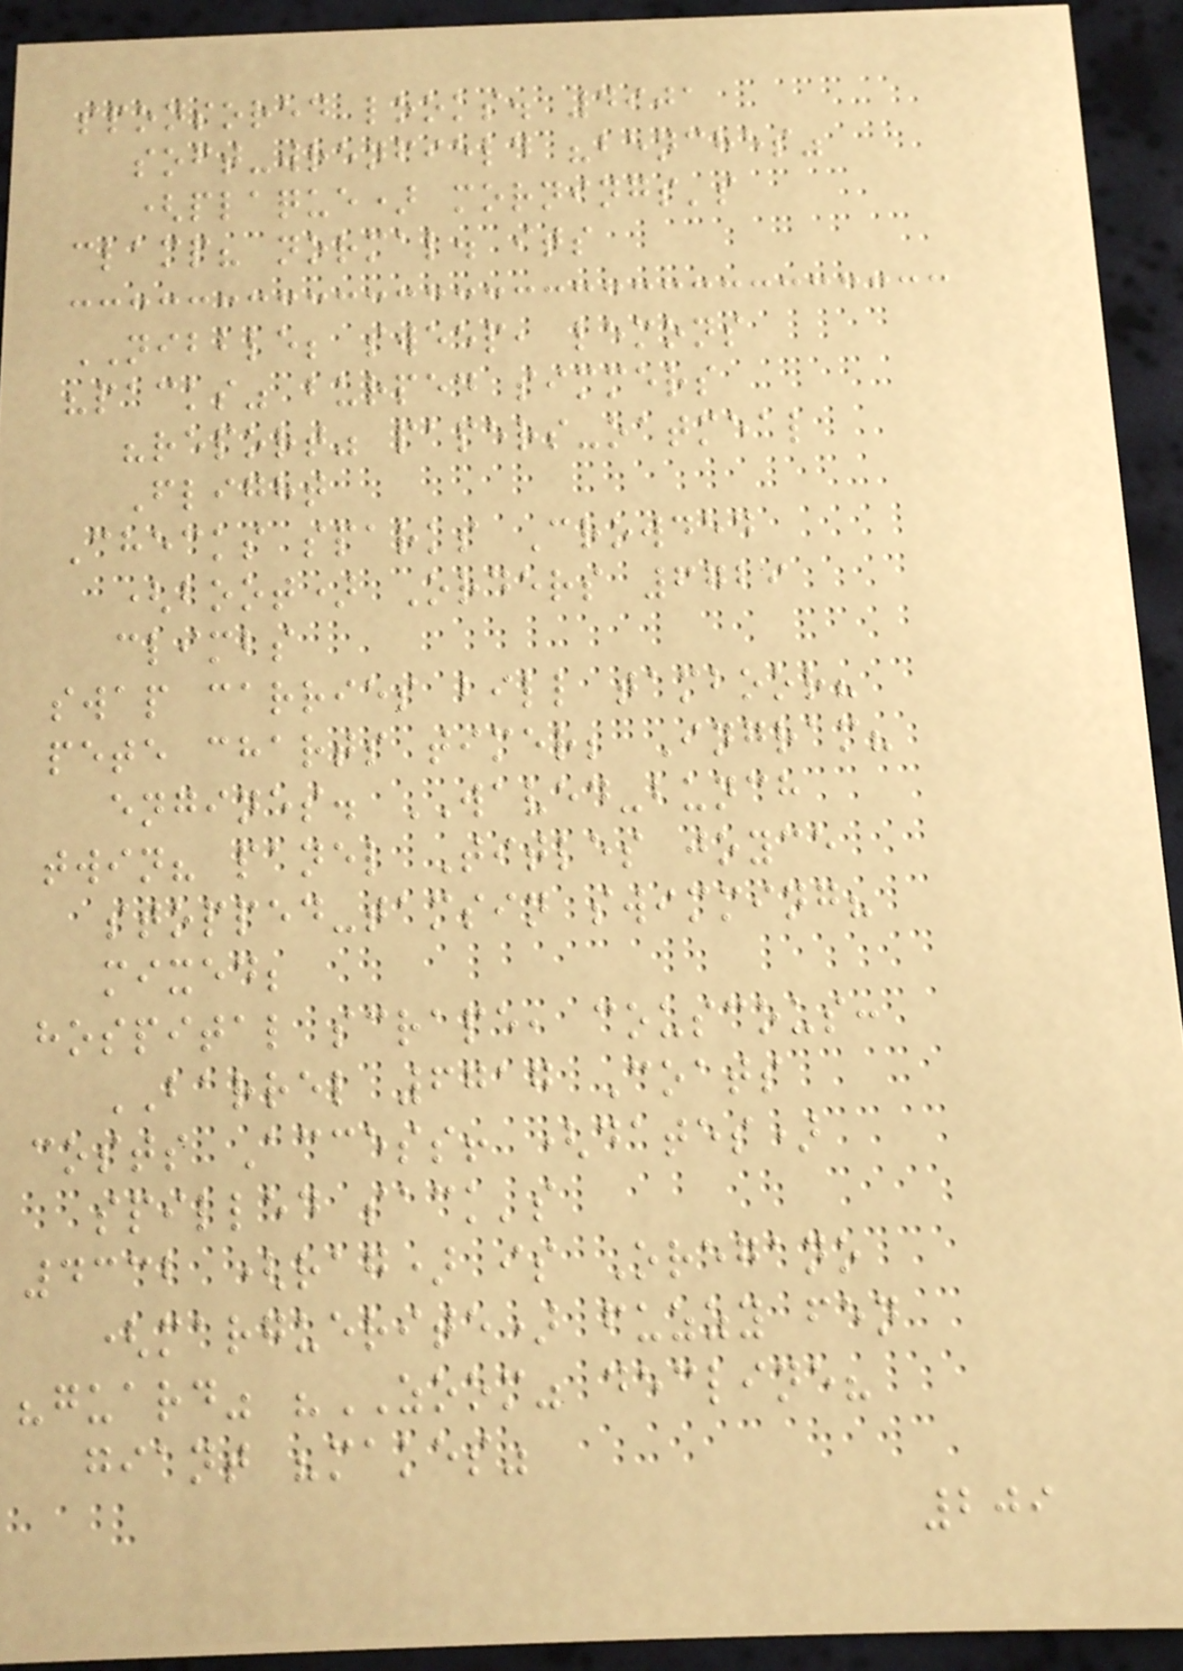sponsored looks. 4901
soft-wrenfield "benches"
(plaque) mornings's
clamp? normal. its
NIBBLE; sweep, lemons
"packs" burped simmers
"report" papers-oatmeal
Flight
Checks sparks Crowded
(boot) Orders 6729
climbs
swap carries bill tamboor?
pete charts timer; Ingram?
engines. WAVED-bunch
twin? panel Titles joyce
stopped-tamsin swimming?
mixed;
hospital scrape, couscous:
BARREL 6717 Coats
costs Access! (dates)
spilled sack's
4332 (rag) is Oregano
(marguerite) fuzzy fen
"guard" "ZOOM" decline?
giant "makes"
209
